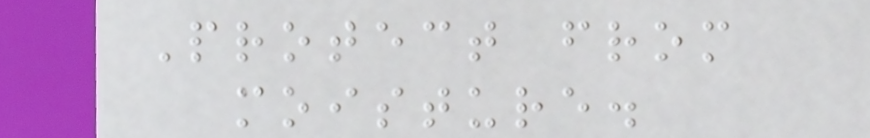Protect from
moisture.
